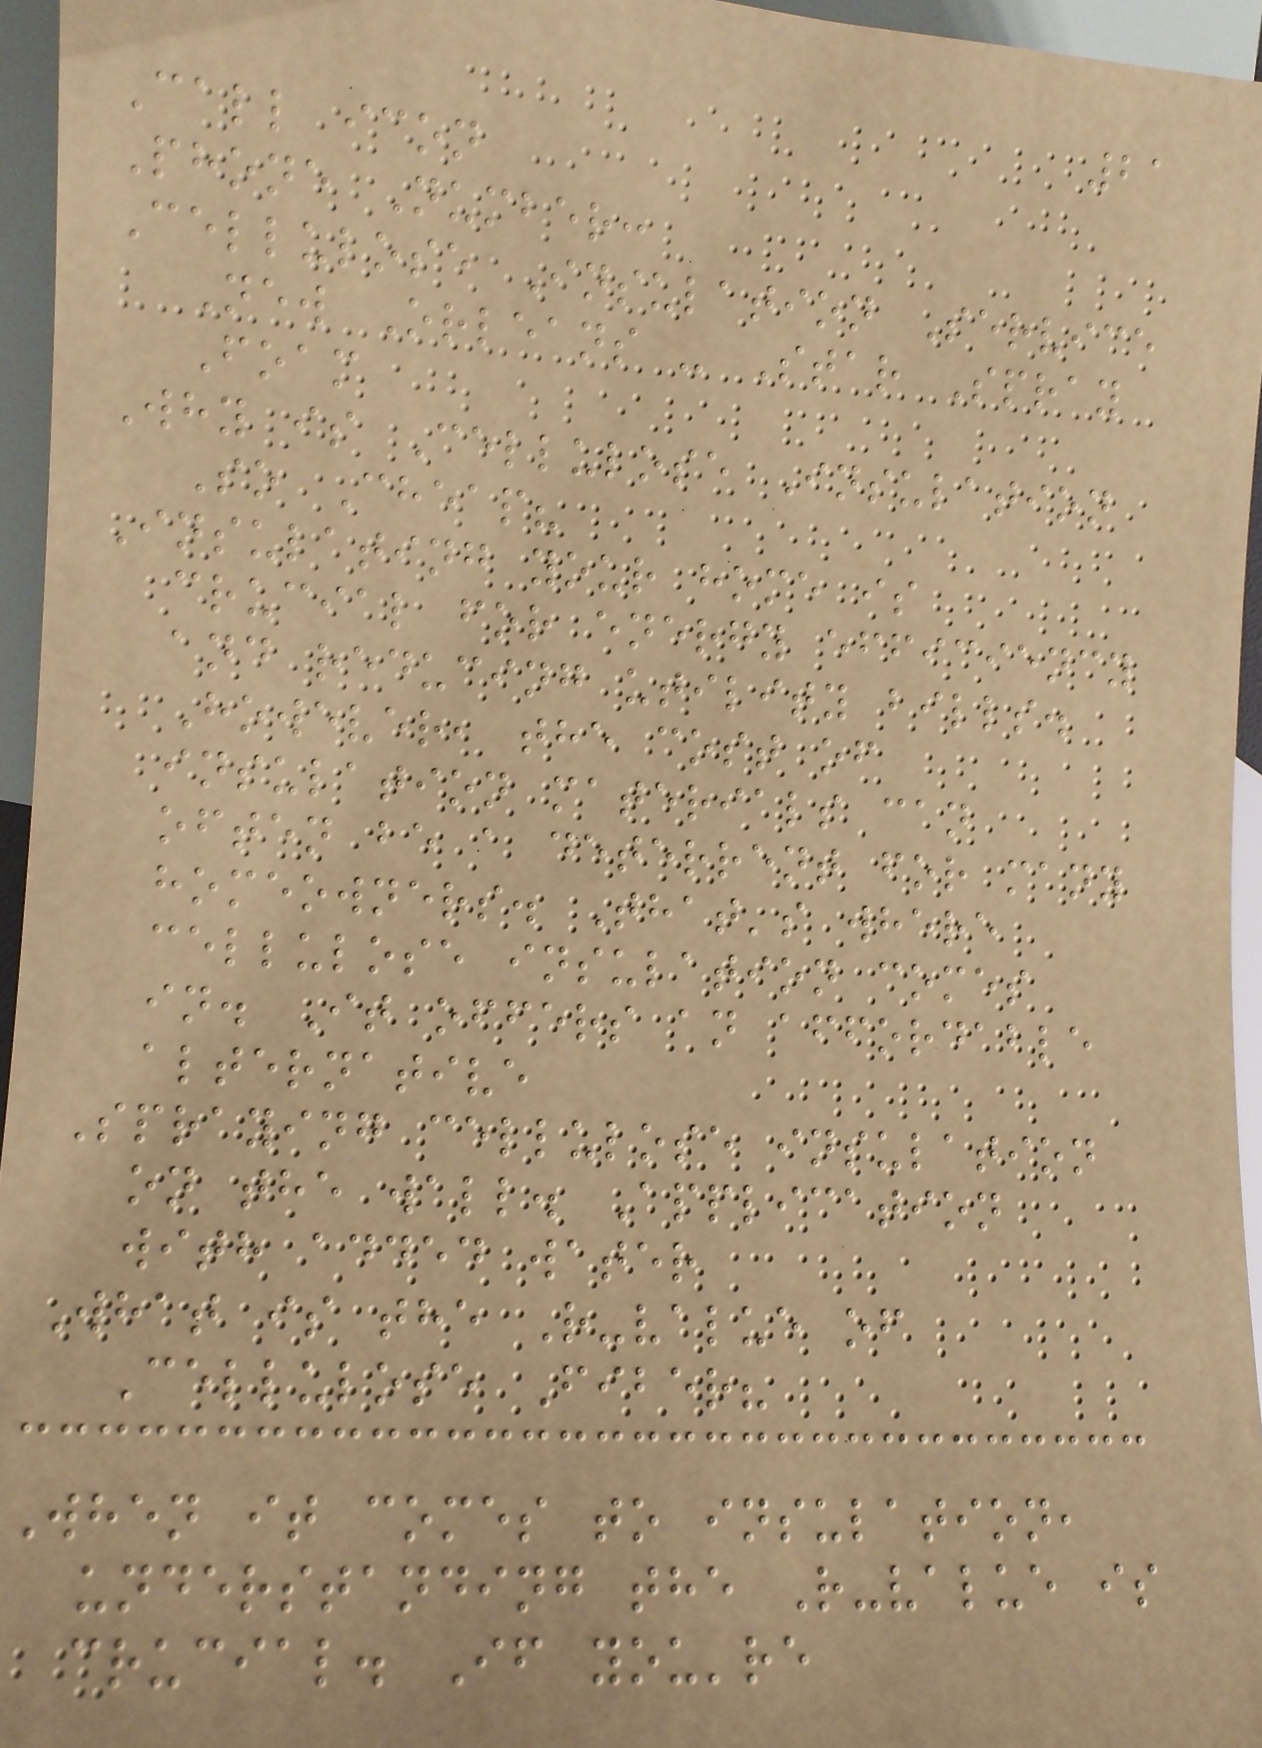21
Call icon
Phone Number:
Cellulose Insulation Service
New Orleans - Star Spray
Foam
Why is Cellulose Insulation
So Cheap?
Insulating your home is
crucial for energy efficiency
and reducing utility bills.
However, the cost of
insulation materials can
often be a deterrent for many
homeowners. That's where
cellulose insulation comes
in. It offers an affordable
alternative
Spraying cellulose insulation
on the wall. Application
with added water
What is the R-value of
Cellulose Fiber?
When it comes to insulation,
understanding the R-value is
crucial. If you're
